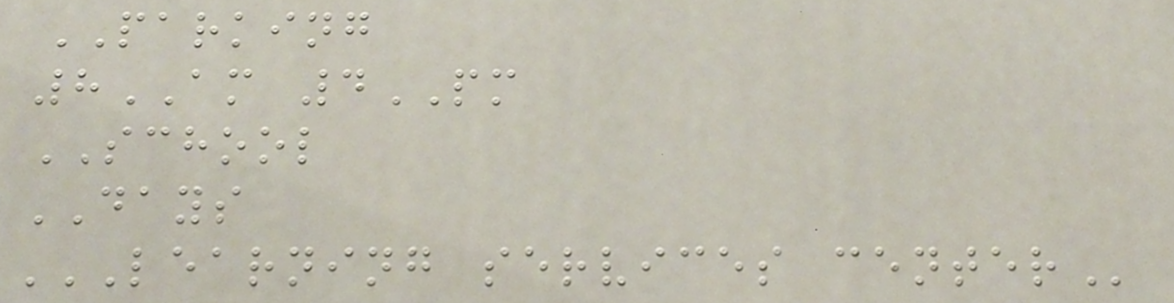PARKING
8AM 4PM
SCHOOL
DAYS
LEARNING SERVICES CENTER
